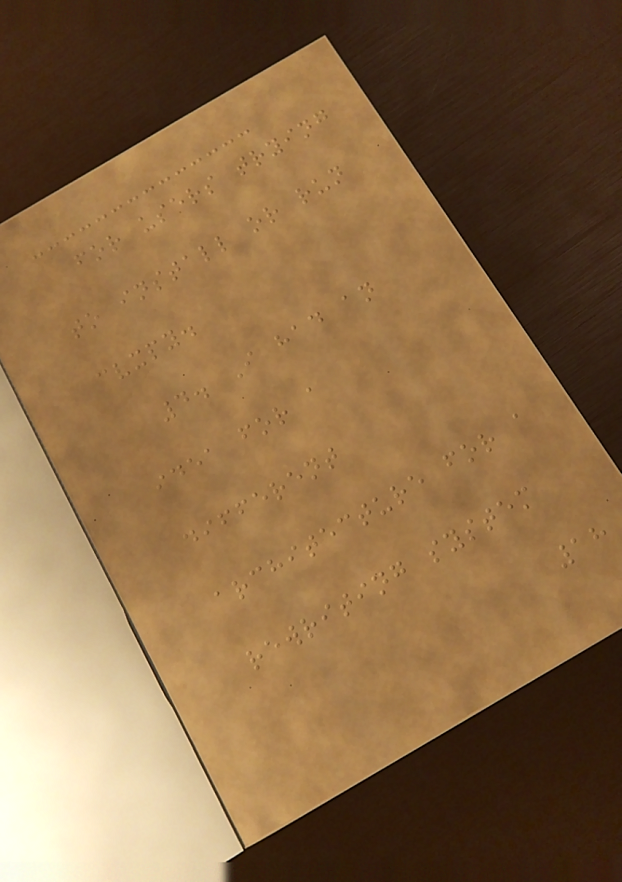for users trying
to install or run
cvxpy.
4. I had an
idea for a
different
architecture for a
rewriting system
18
